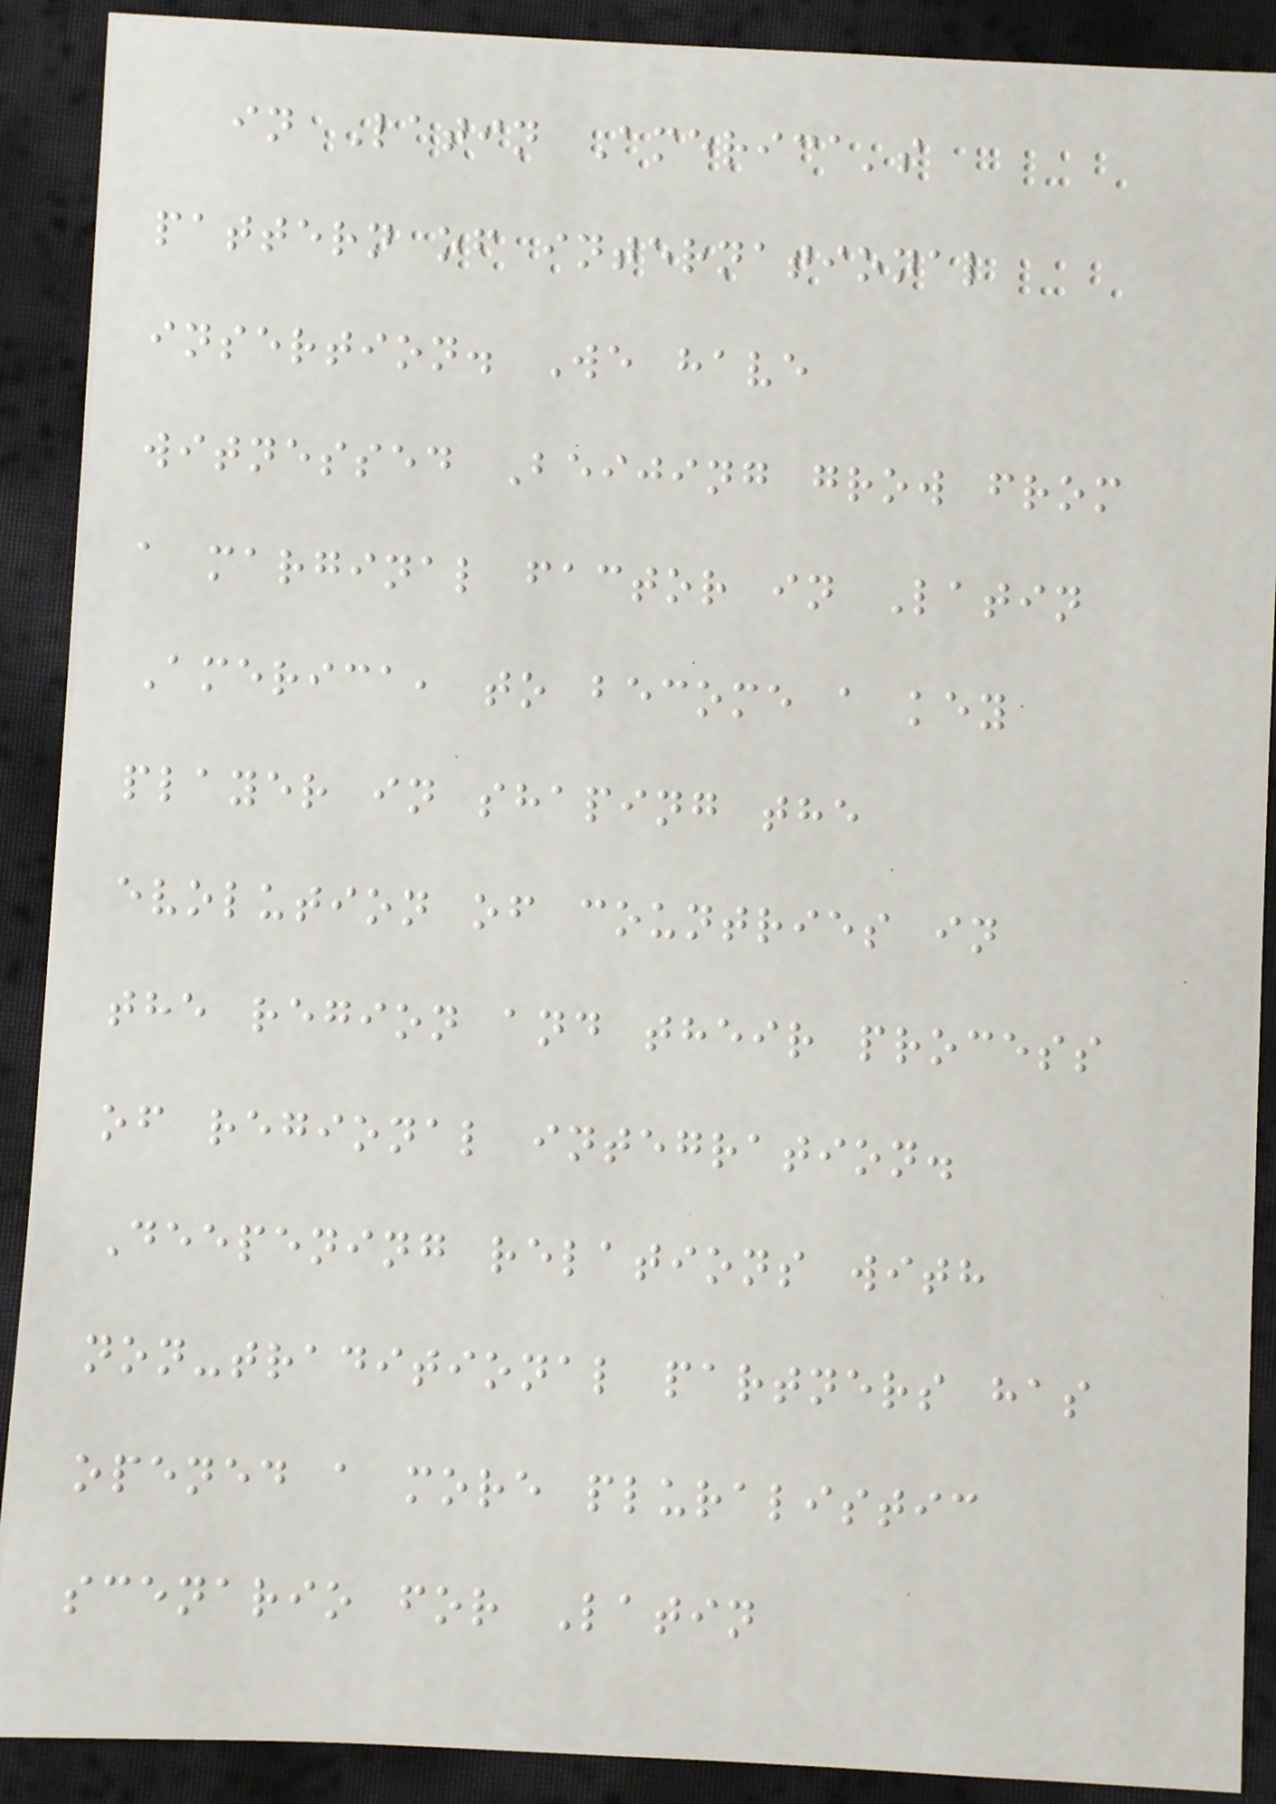in Latin America's
pattern of international
insertion. We have
witnessed Beijing grow from
a marginal factor in Latin
America, to become a key
player in shaping the
evolution of countries in
the region and their process
of regional integration.
Deepening relations with
non-traditional partners has
opened a more pluralistic
scenario for Latin
